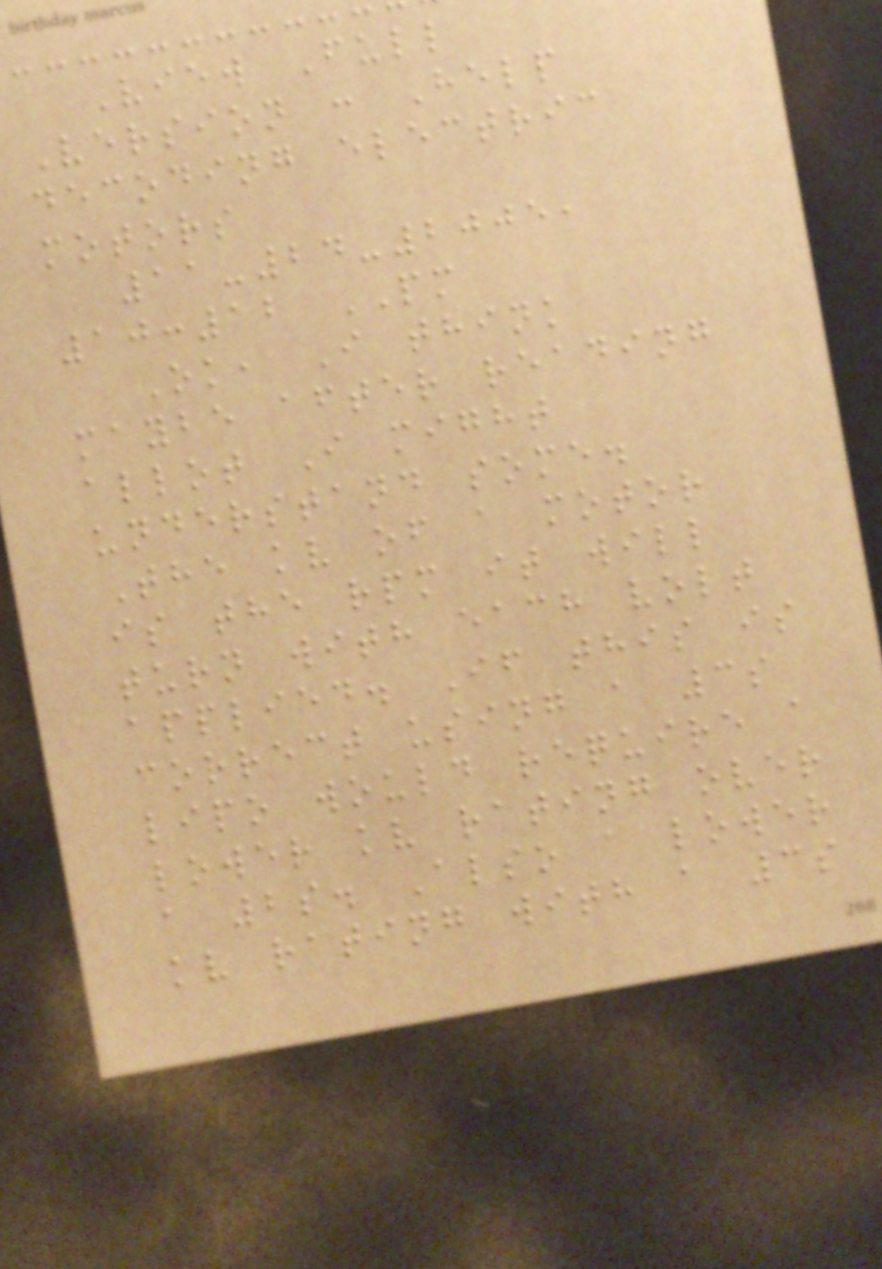View Full
Version : Help
decoding electric
motors
11-24-2005,
10:12 PM
Ok, I think
maybe after reading
allot I might
understand some.
The kv of a motor
is the rpm it will
turn with each volt
applied. If this is
correct using a 3s
lipo would require a
lower kv rating over
a 2s. Also a lower
kv rating with a 3s
